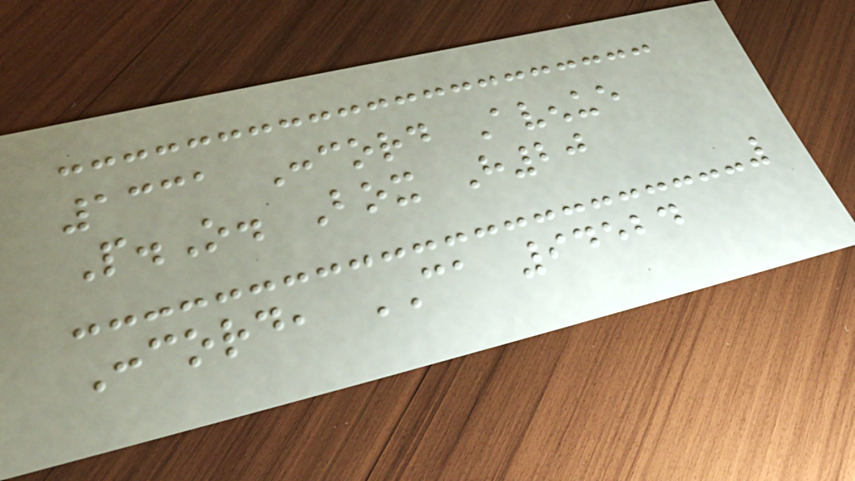1331 Concord Avenue
P.O. Box H20
Concord, CA 94524
